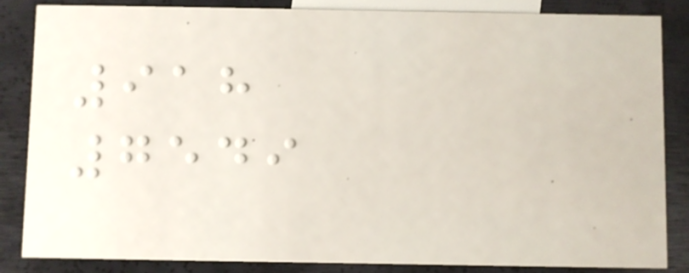918
7549
